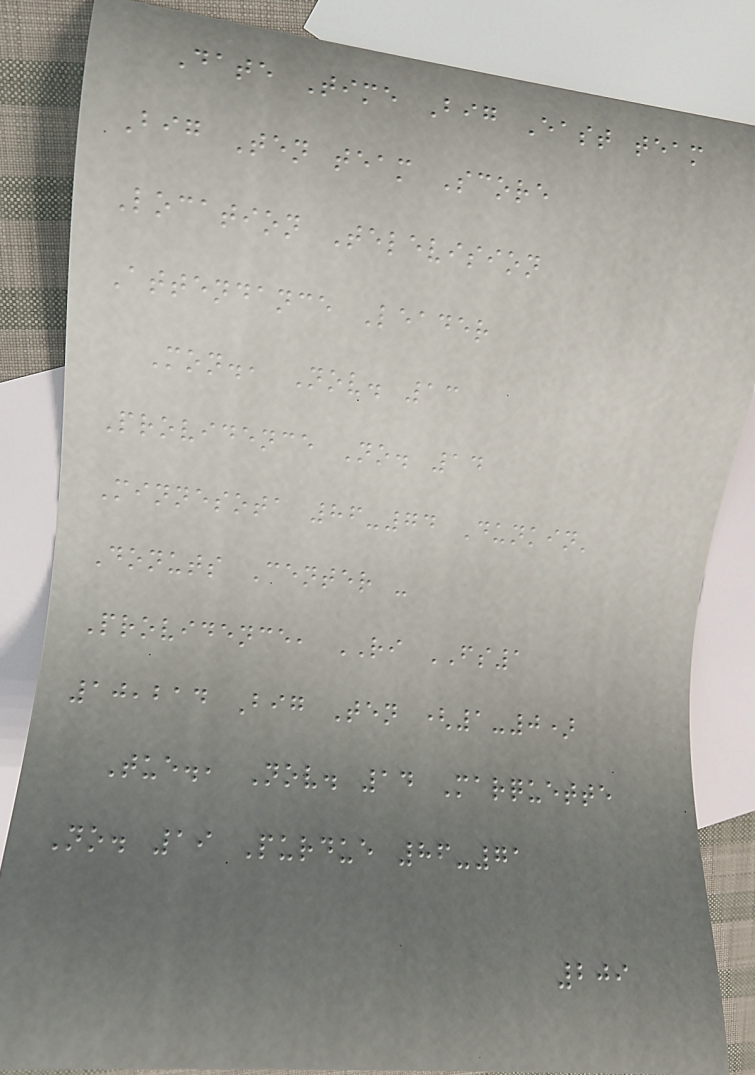Date Time Big East team
Big Ten team Score
Location Television
Attendance Leader
Mon., Nov. 13
Providence No. 14
Minnesota 86-74 Dunkin'
Donuts Center -
Providence, RI FS1
10,214 Big Ten (1-0)
Tue., Nov. 14 Marquette
No. 19 Purdue 86-71
209
